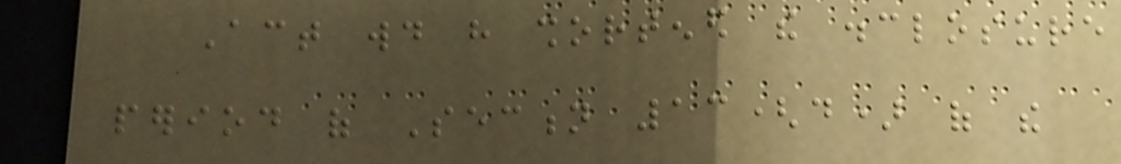Act would have shortened the disclosure
period of Section 13(d) of the
